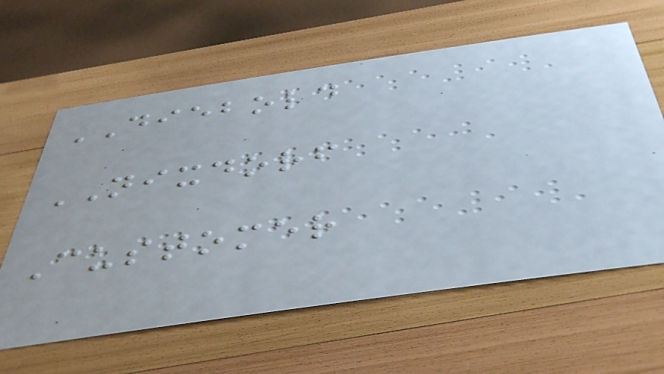DIEBOLD
NIXDORF
Customer
